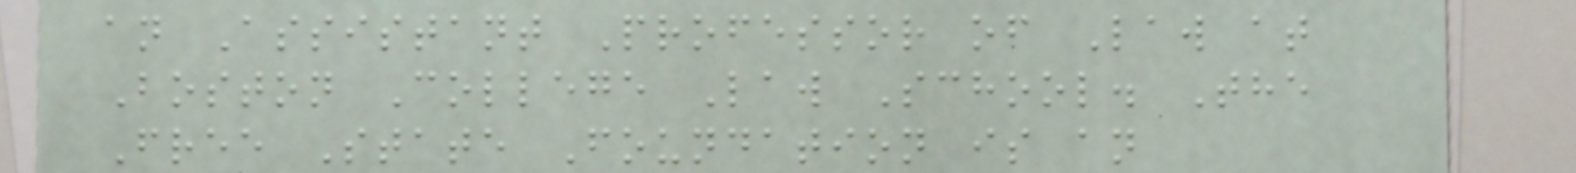an Assistant Professor of Law at
Boston College Law School. The
Free State Foundation is an
